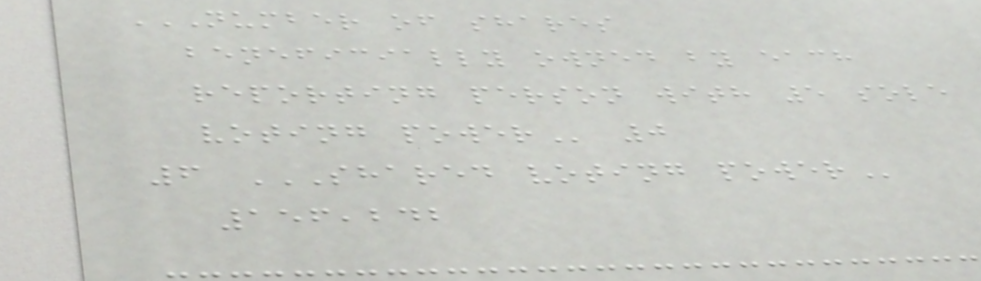NUMBER OF SHARES
BENEFICIALLY OWNED BY EACH
REPORTING PERSON WITH 5 SOLE
VOTING POWER 0
6 SHARED VOTING POWER
156,242
